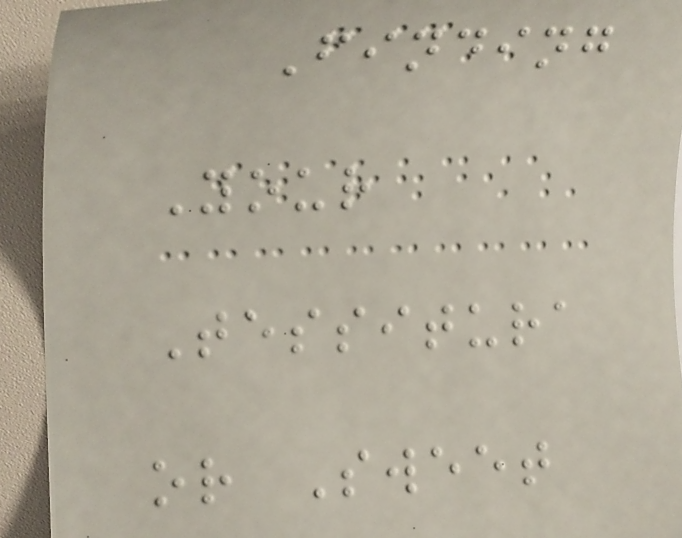Finding
Your
Tessitura
or Sweet
